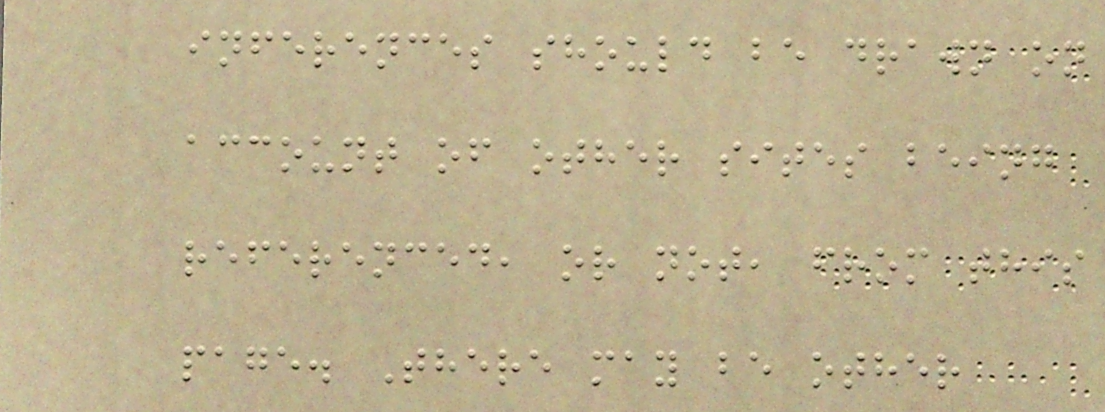inferences should be drawn on
account of other sites being
referenced, or not, from this
page. There may be other
